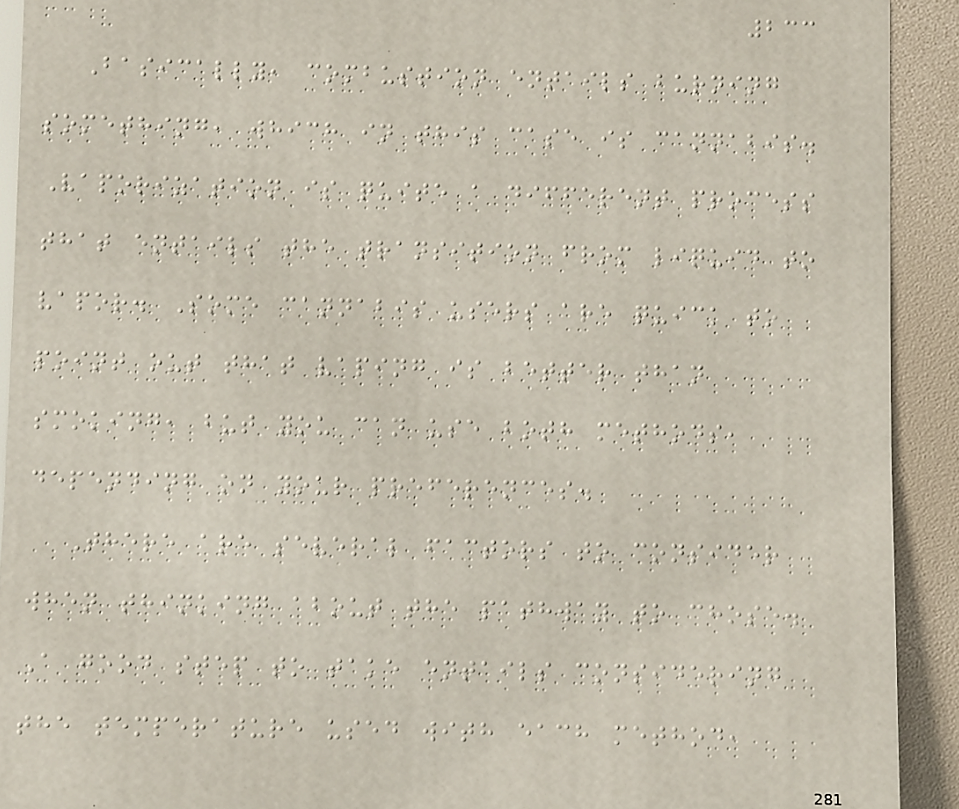233
Basically, combustion entails burning
something, which in this case is cannabis.
Vaporization is quite a different process
that entails the transition from liquid to
vapor. Some cannabis users are quick to
point out that vaping is better than
smoking, but you can use both methods,
depending on your preferences.
There are several factors to consider
when thinking about the pathway to chose.
A good step to take entails considering
the temperature used with each method,
